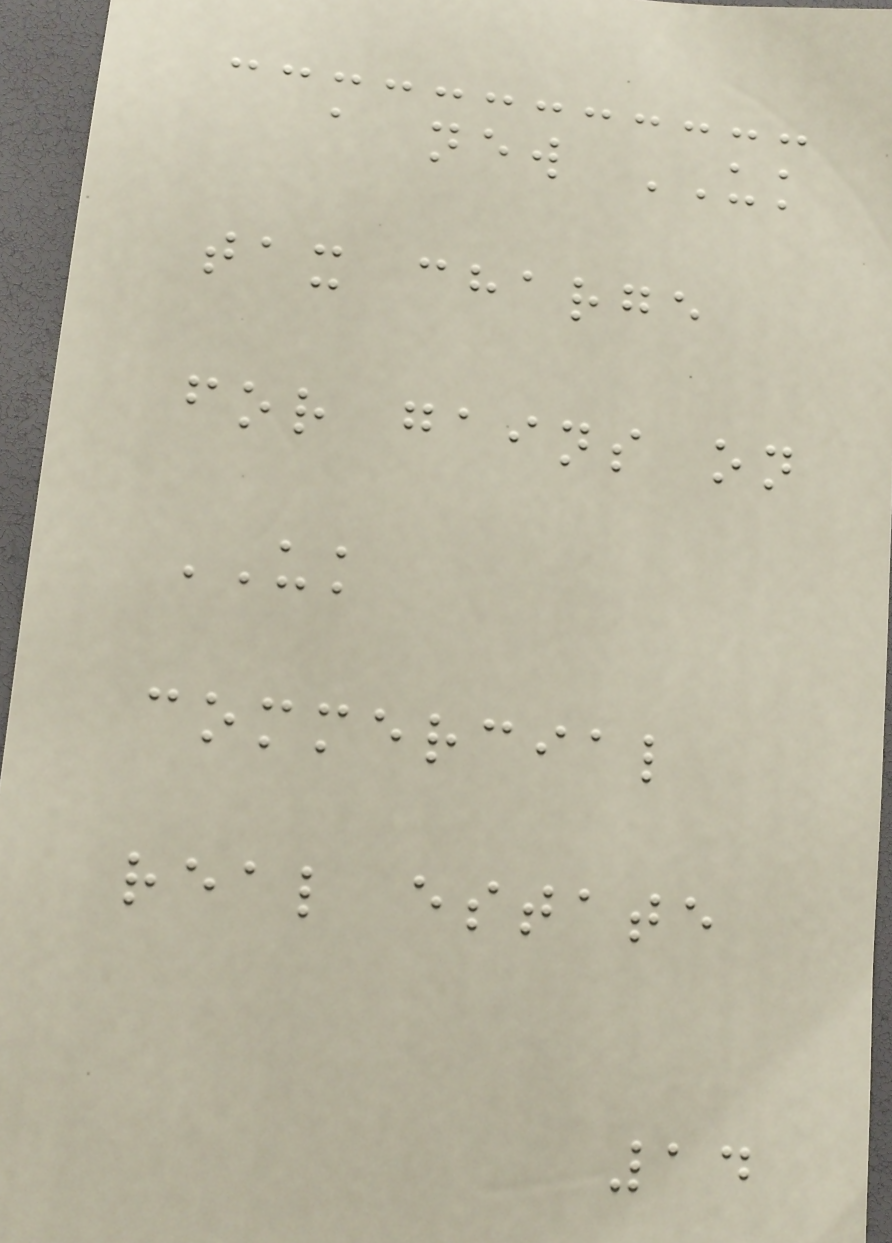a new UK
tax charge
for gains on
UK
commercial
real estate
14
